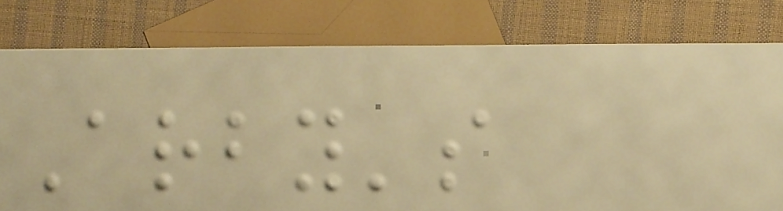Arby's
